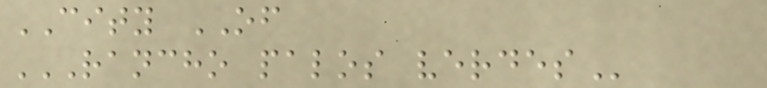CITY OF
RANCHO PALOS VERDES
